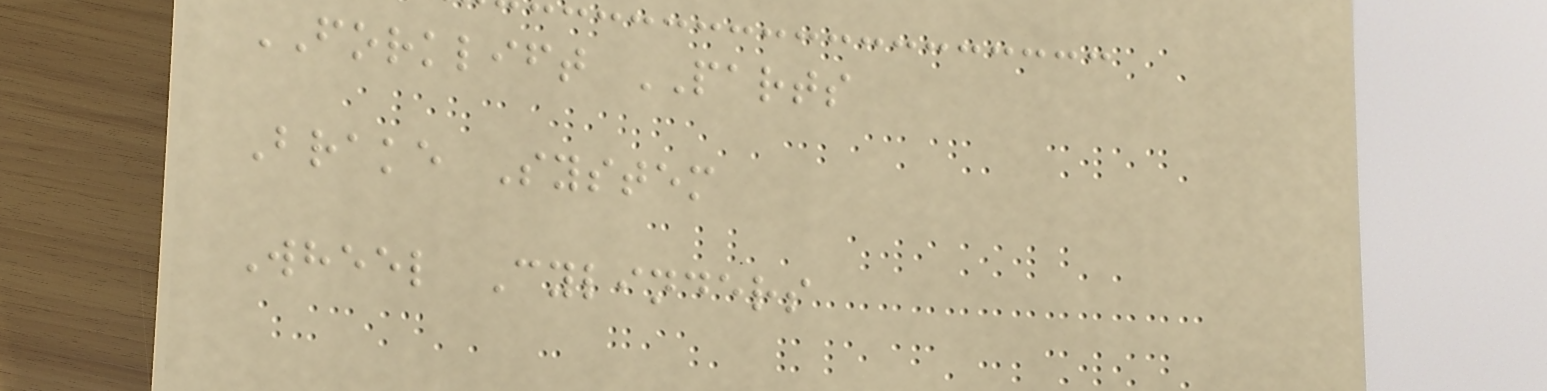FORKLIFT PARTS
Brake System
Wheel Cylinders
